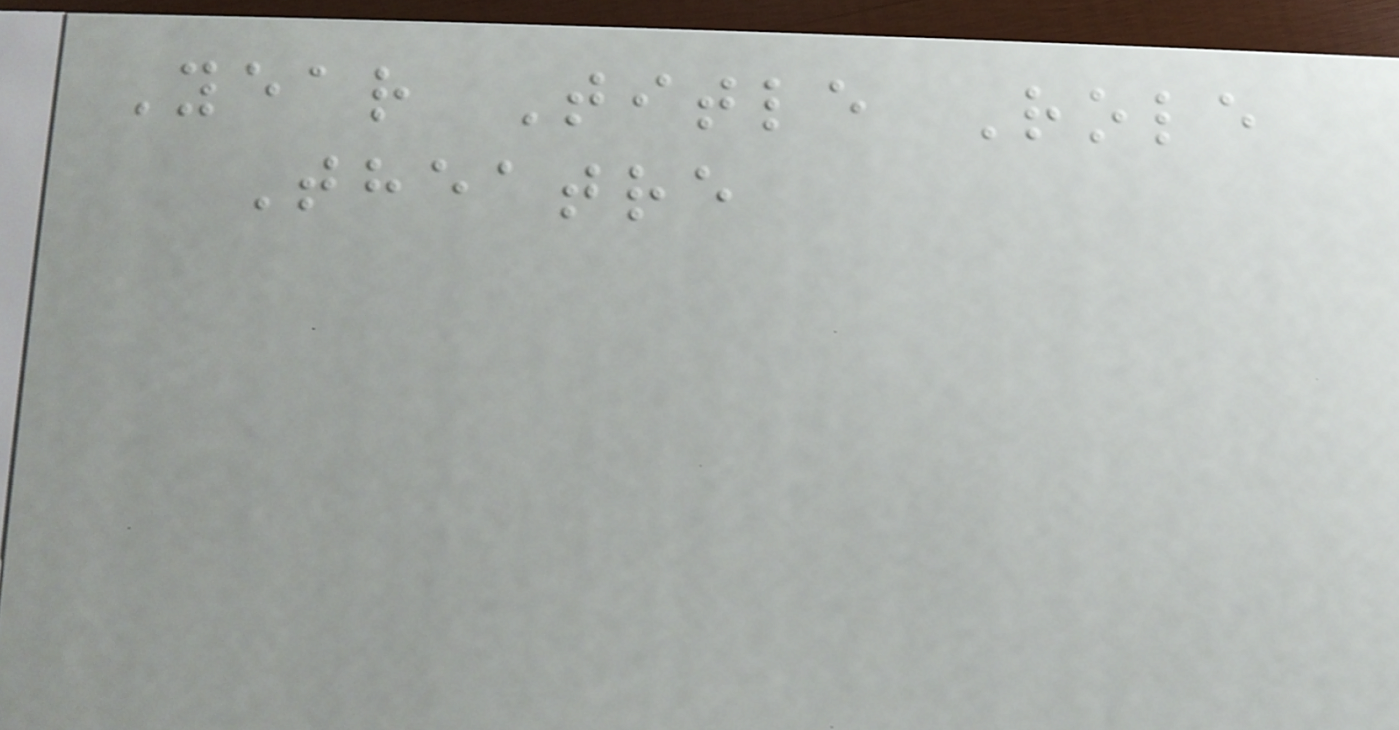Year Title Role
Theatre
